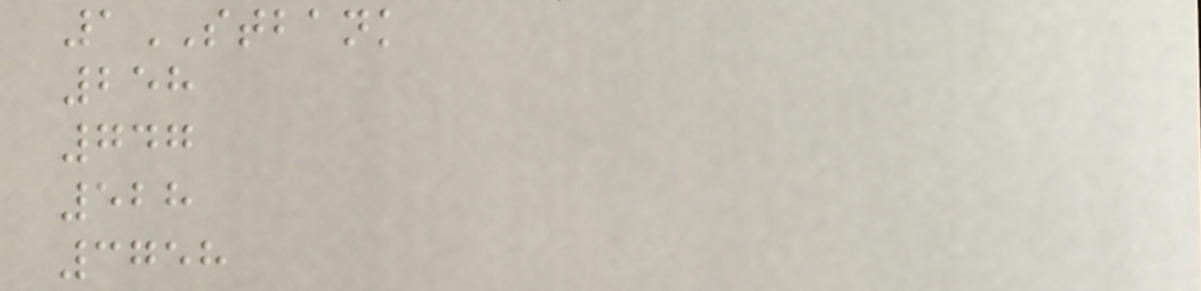1STBANK
258
747
528
3758
